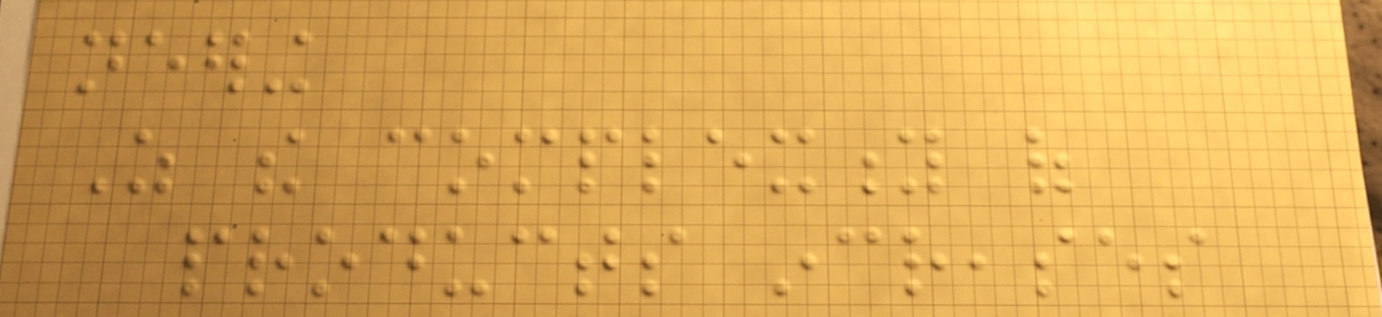neering
As the complexity of
products increases
